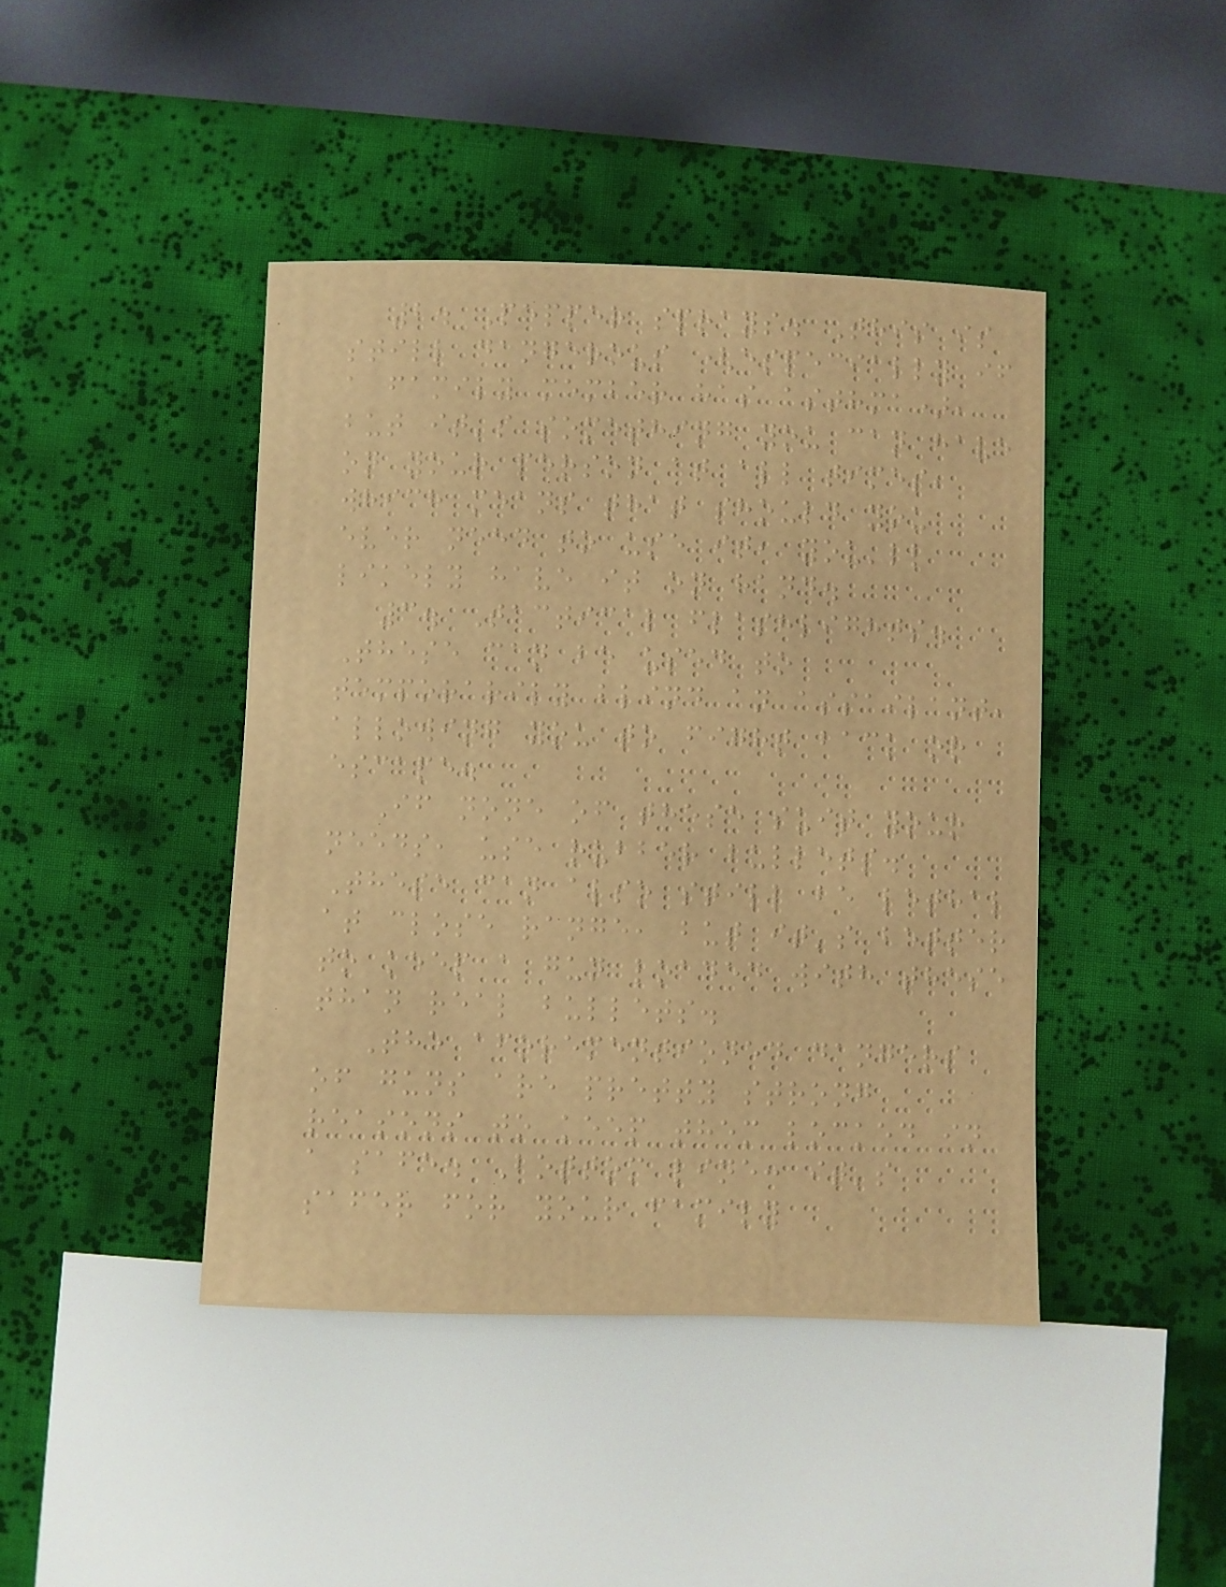2. Pepper sprays. This is
still dangerous (especially if
a family member has asthma),
but it's something you can have
on your person at all times,
which means that should you
ever need to use it, you'll
likely have it on hand.
3. Tactical flashlights.
These can be used to
temporarily blind an assailant,
allowing you to fight back or
escape.
If none of these suit your
needs, use rubber bullets.
These can also still be lethal
at close range, but it's better
to keep a gun loaded with these
than real bullets.
The aforementioned dangers
of guns are pretty strong
reasons to keep them locked in
a safe. Bottom line: it's
safer for your family
